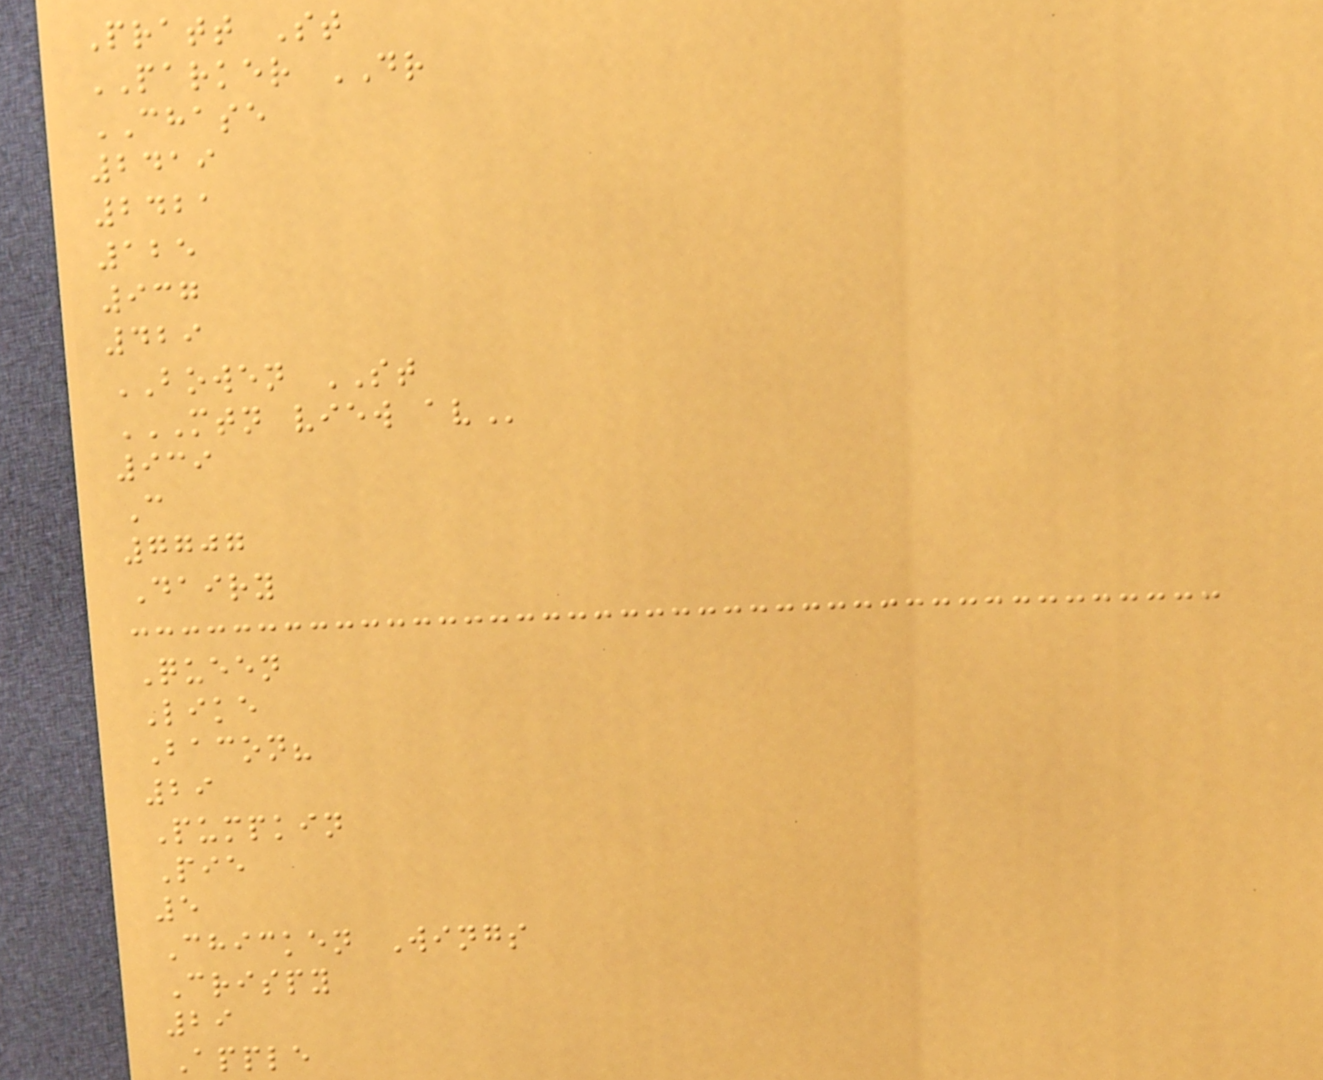Pratt St
PARKER DR
CHASE
2419
2421
125
937
429
BOWEN ST
MTN VIEW AV
939
C
7707
Dairy
Queen
Like
Bacon?
29
Pumpkin
Pie
5
Chicken Wings
Crispy
29
Apple
